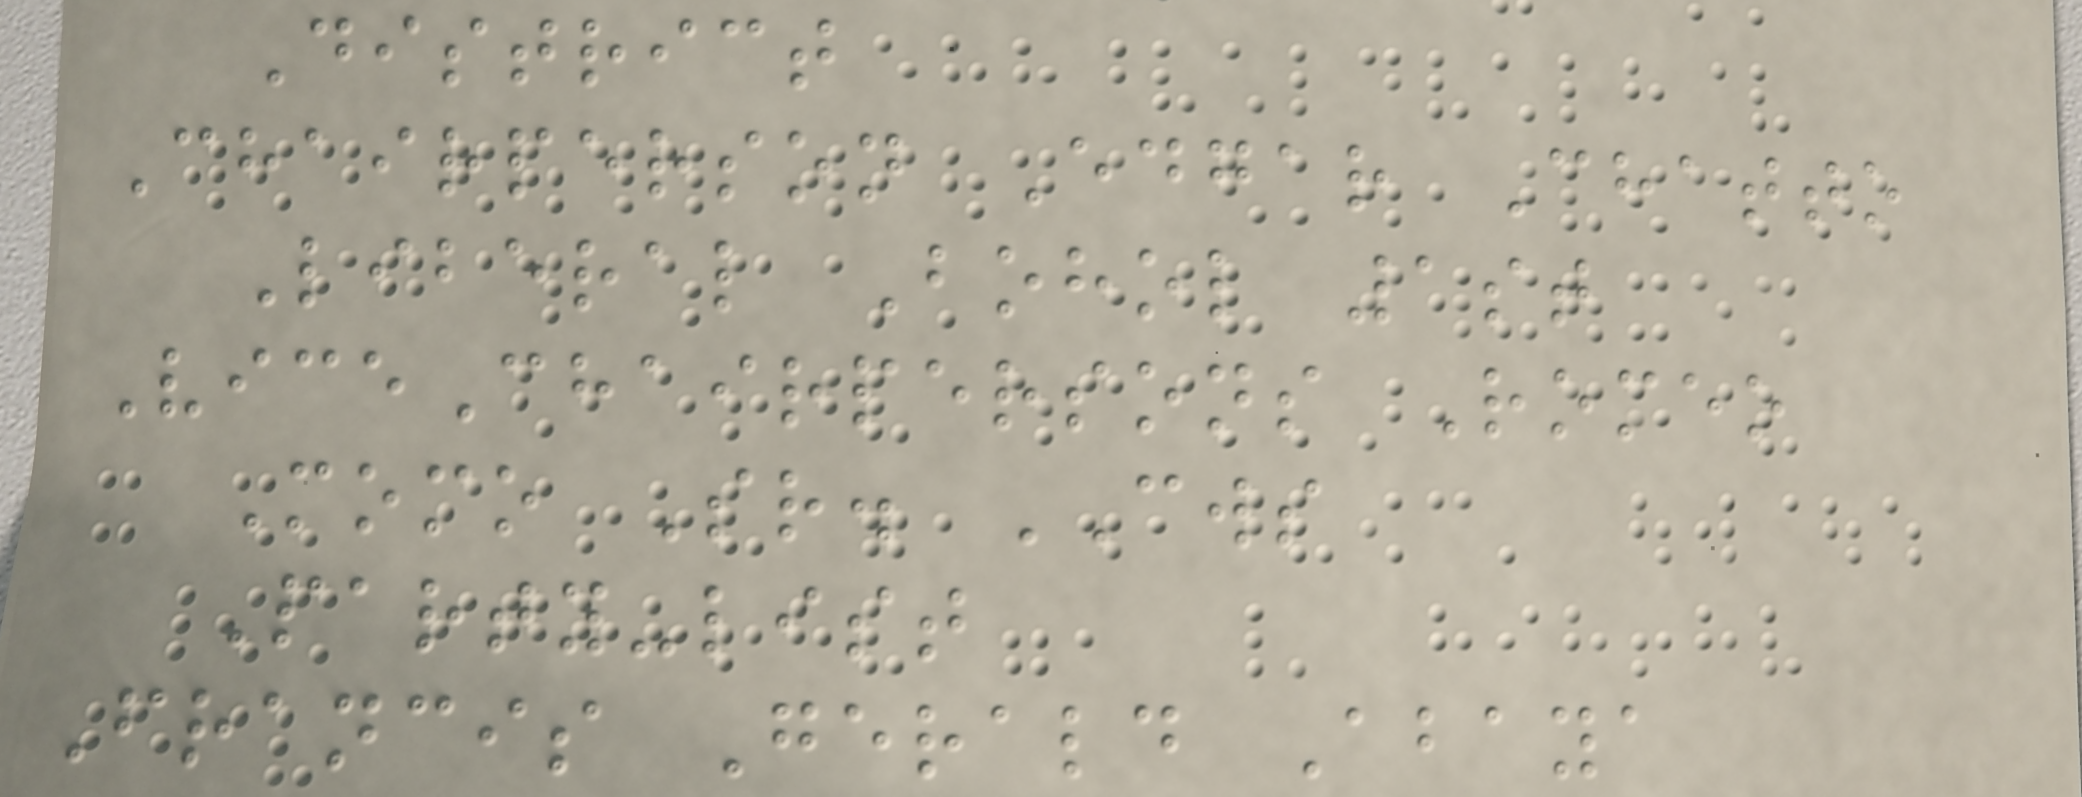District
Chairperson Edgar Chatto
Liberal Bohol 1st
ViceChairpersons Romeo
Momo Sr. CWS
Party-list
Francis Gerald Abaya
